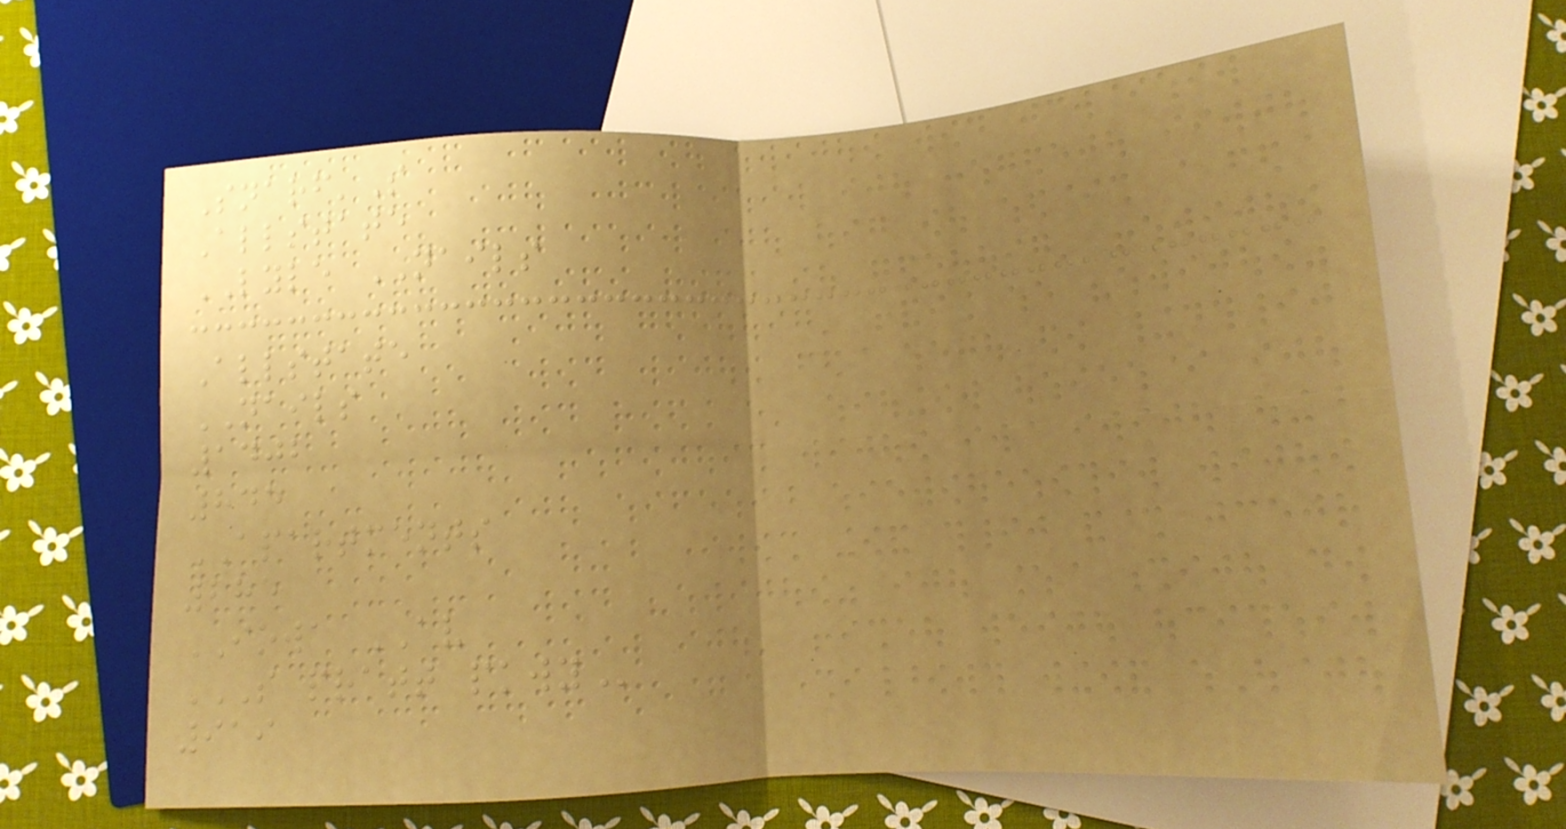Snarf'S
Allstate
LYLE NAILS
Allstate
NAILS
1402
845
APARTMENTS
285
IOWA AV
S PRATT PKWY
919
